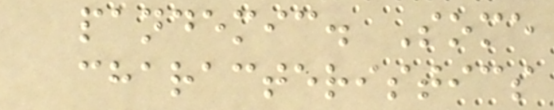pandemic. Some
characteristics
